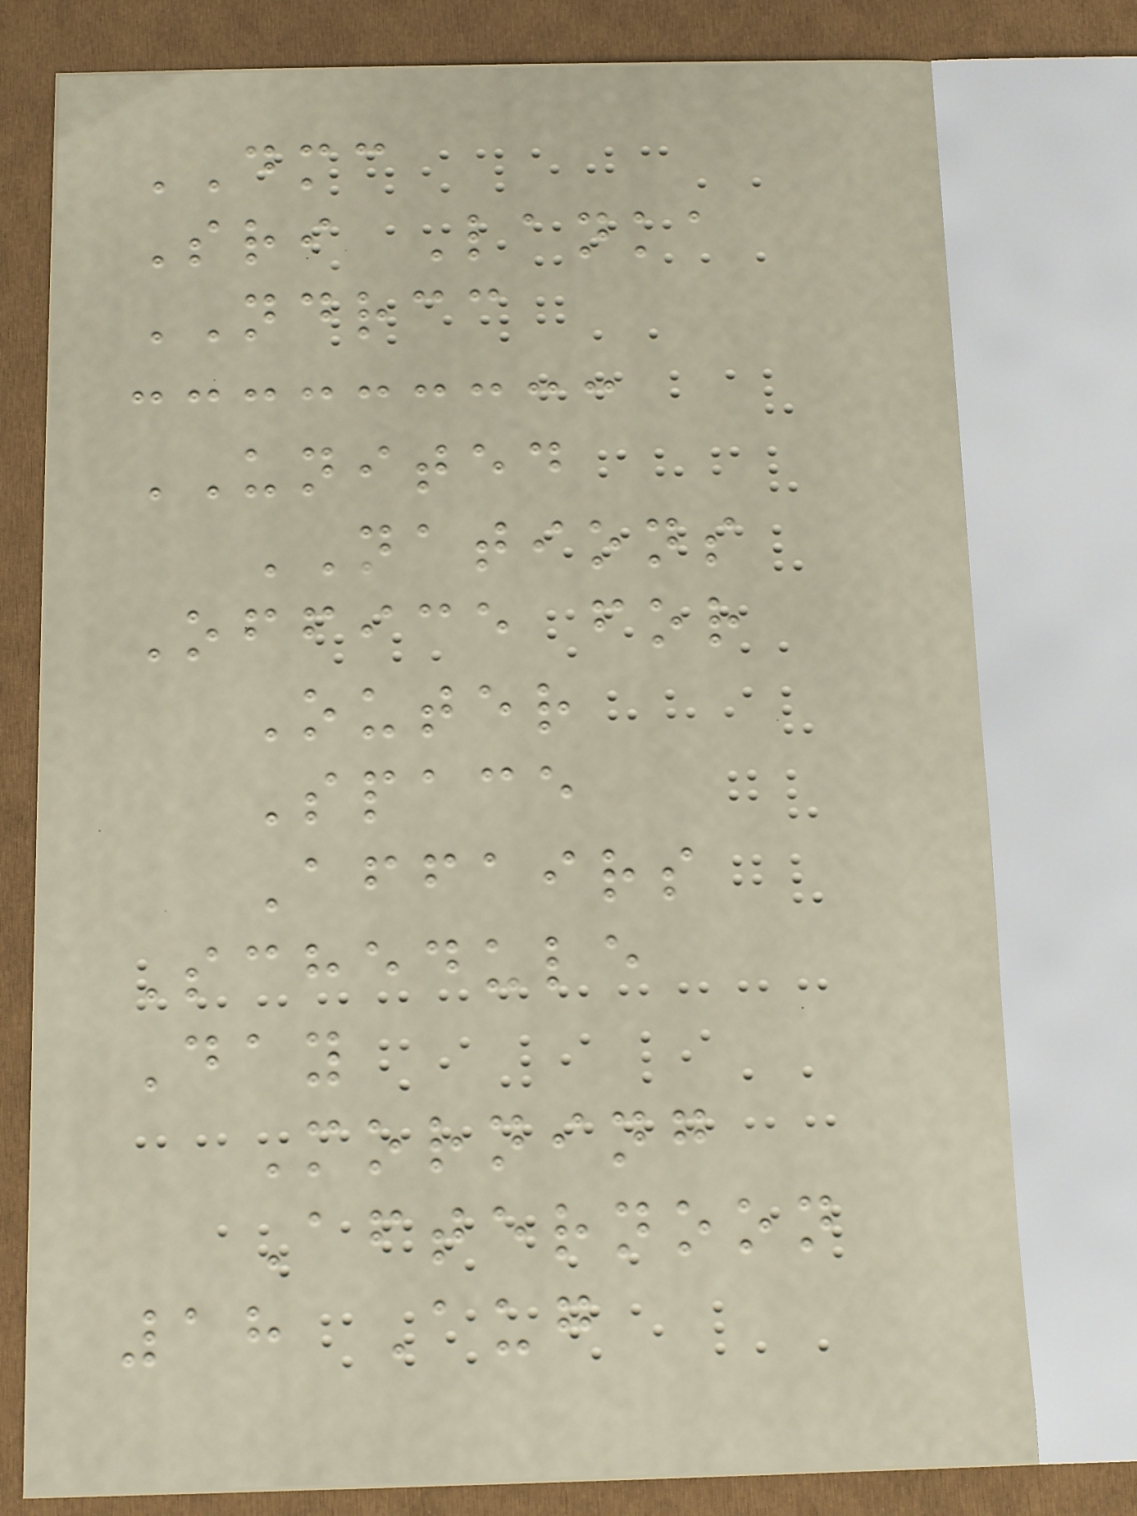DMC
Sri Lanka
NDRCC
UNITED
NATIONS
Office for
Outer
Space
Affairs
Schedule
Day
Morning
Afternoon
18 Aug
